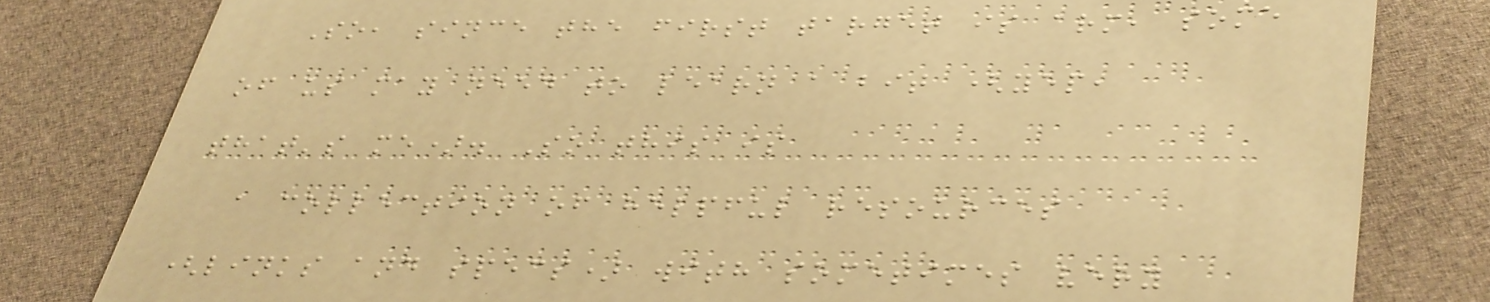So, since the first target is arm, some
of us may need to learn a bit (yep,
that's me). So this is
a collection of helpful resources
(links and specs) with sometimes very
